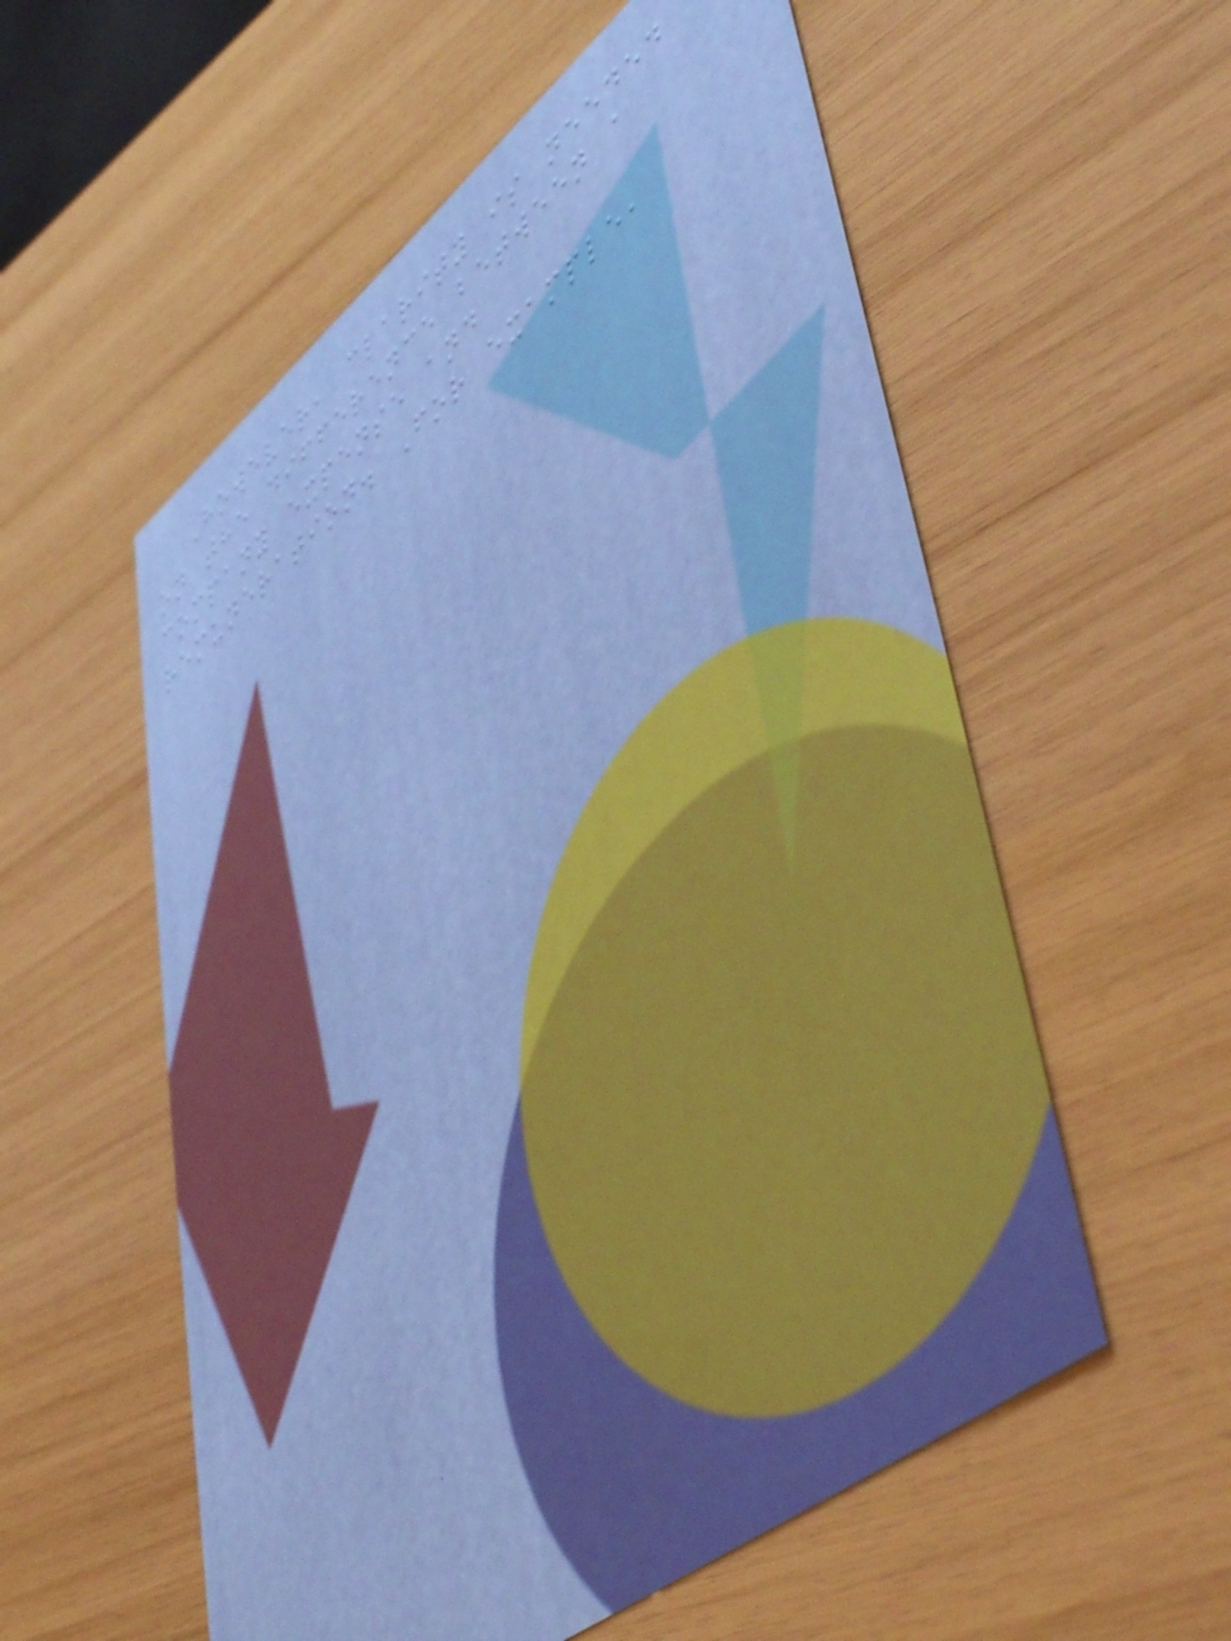However, clarity is needed
on the difference between a
company expense and
remuneration. For example,
